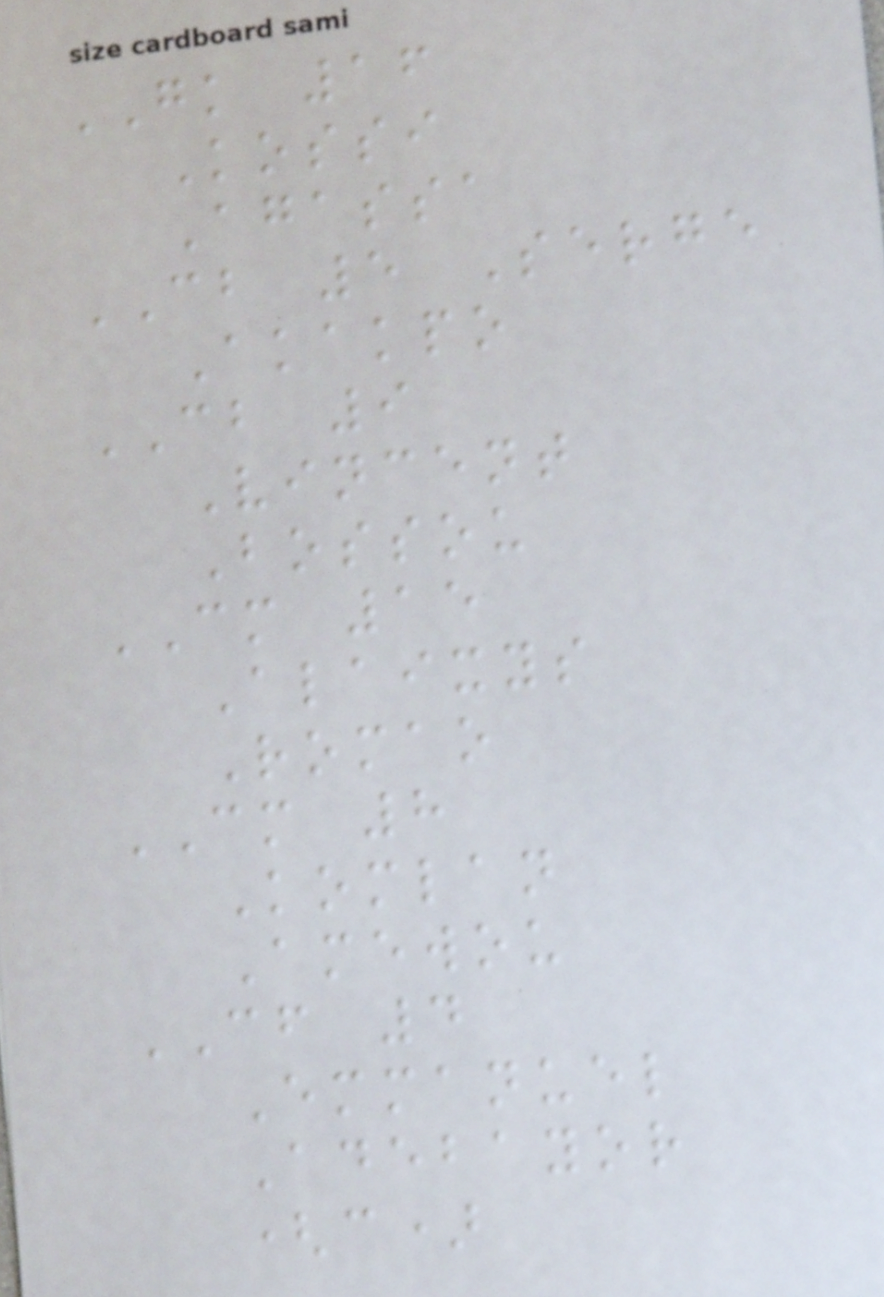GK 16
Kossi
Agassa
CB 5 Serge
Akakpo
CB 9
Vincent
Bossou
CM 15
Alaixys
Romao
CM 8
Komlan
Amewou
CF 4
Emmanuel
Adebayor
(c)
